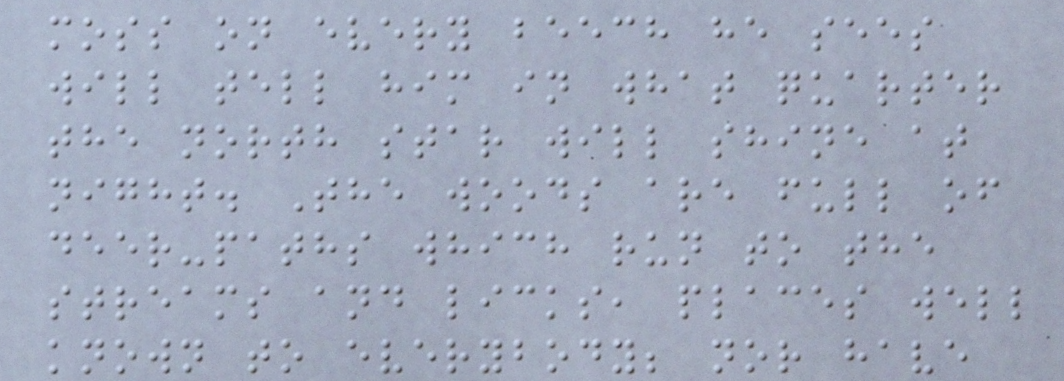moss on every beech he sees
will tell him in what quarter
the north star will shine at
night. The woods are full of
deer-paths which run to the
streams and licks, places well
known to everybody; nor have
